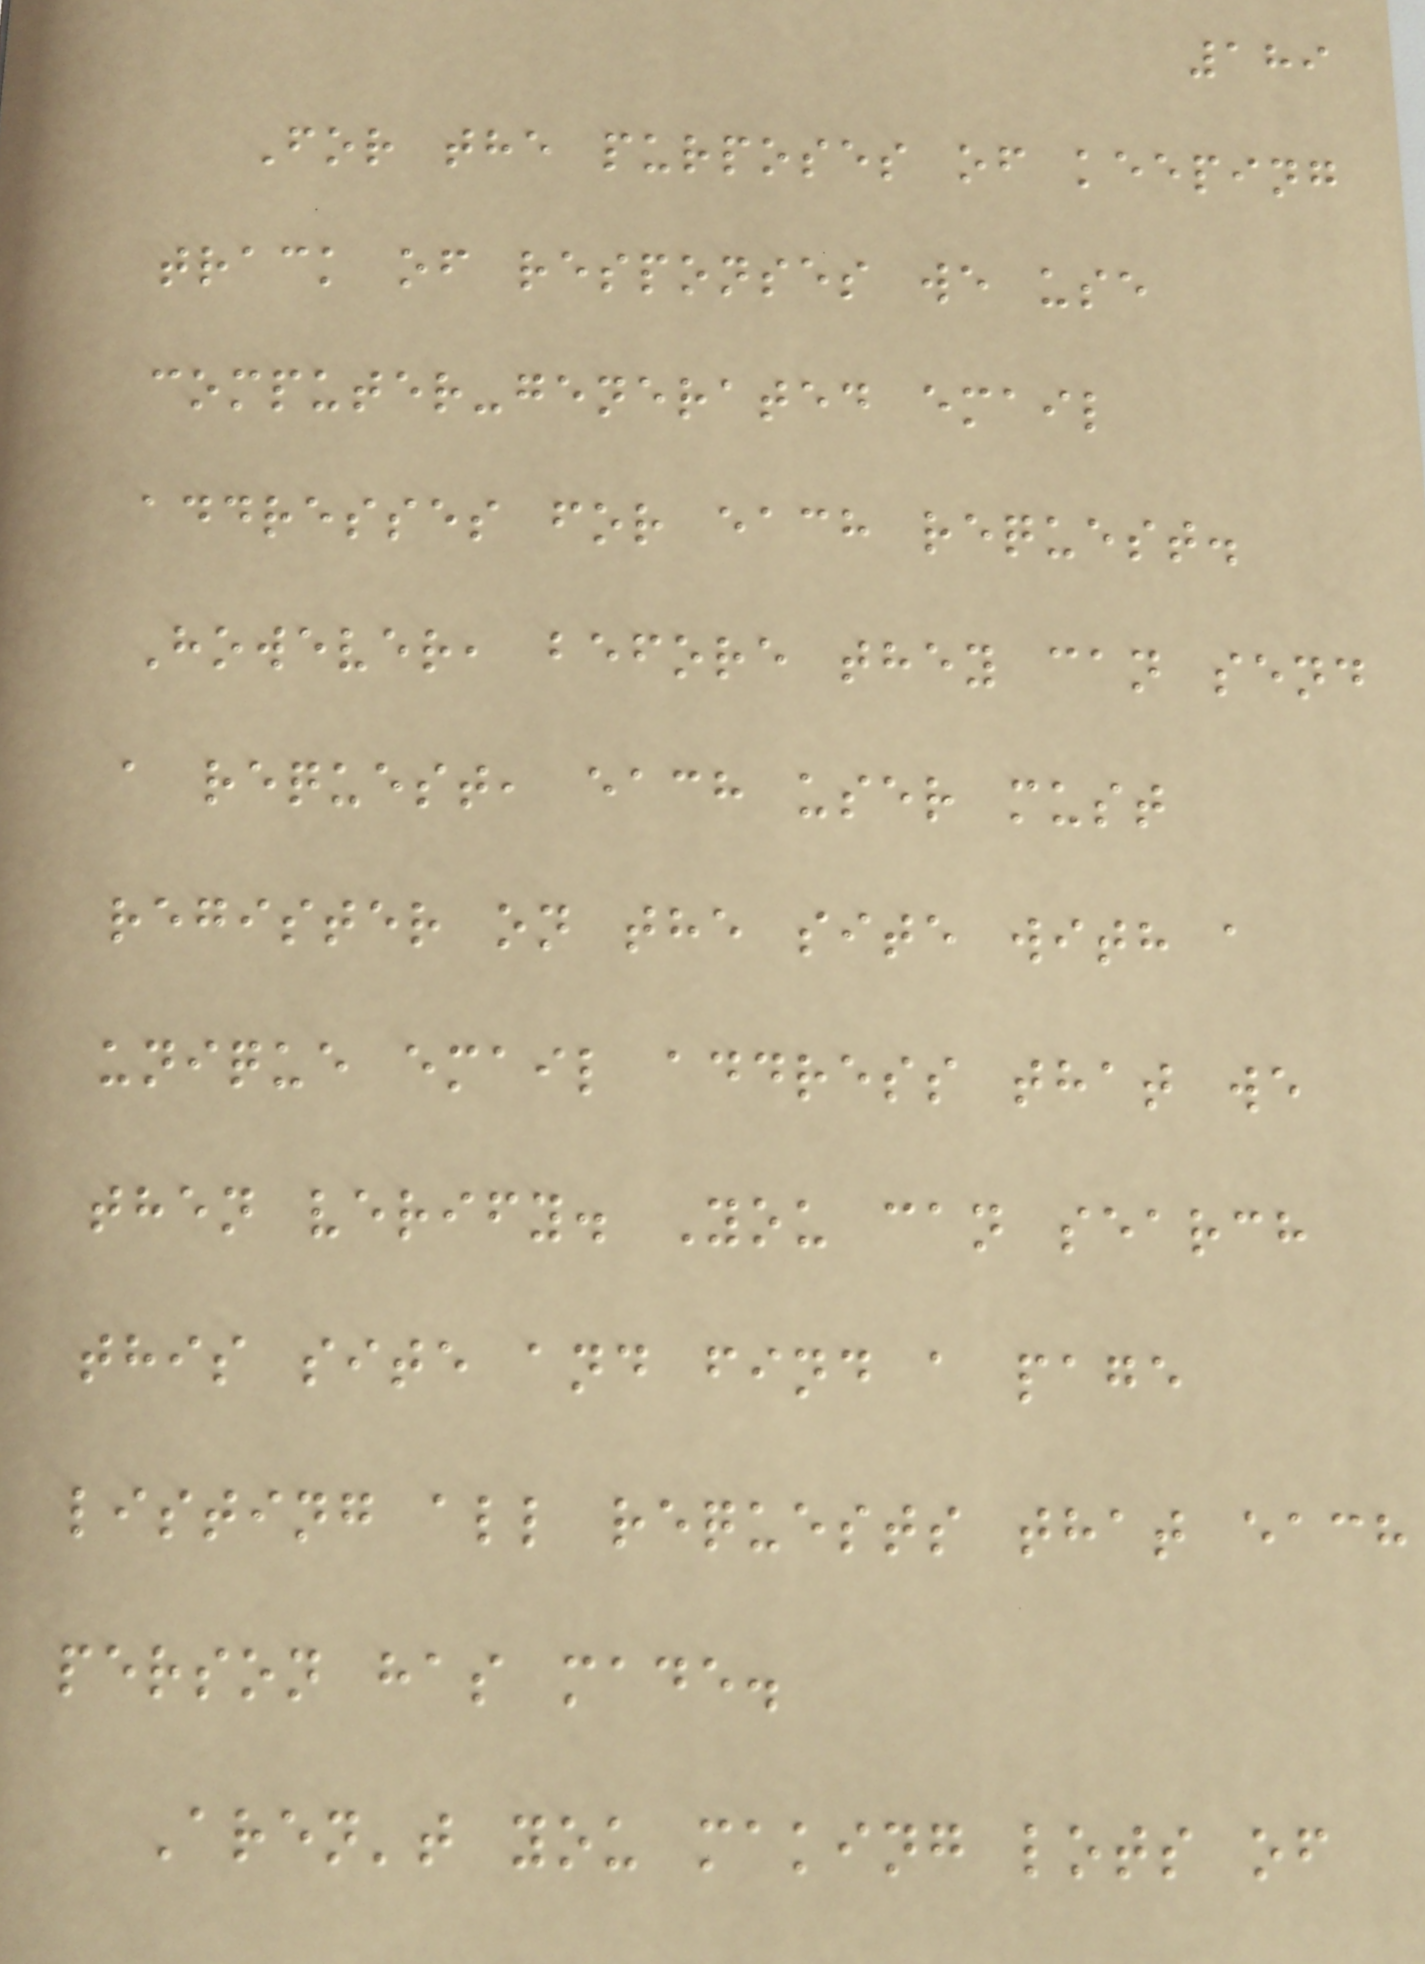189
For the purposes of keeping
track of responses we use
computer-generated email
addresses for each request.
However, before they can send
a request, each user must
register on the site with a
unique email address that we
then verify. You can search
this site and find a page
listing all requests that each
person has made.
Aren't you making lots of
